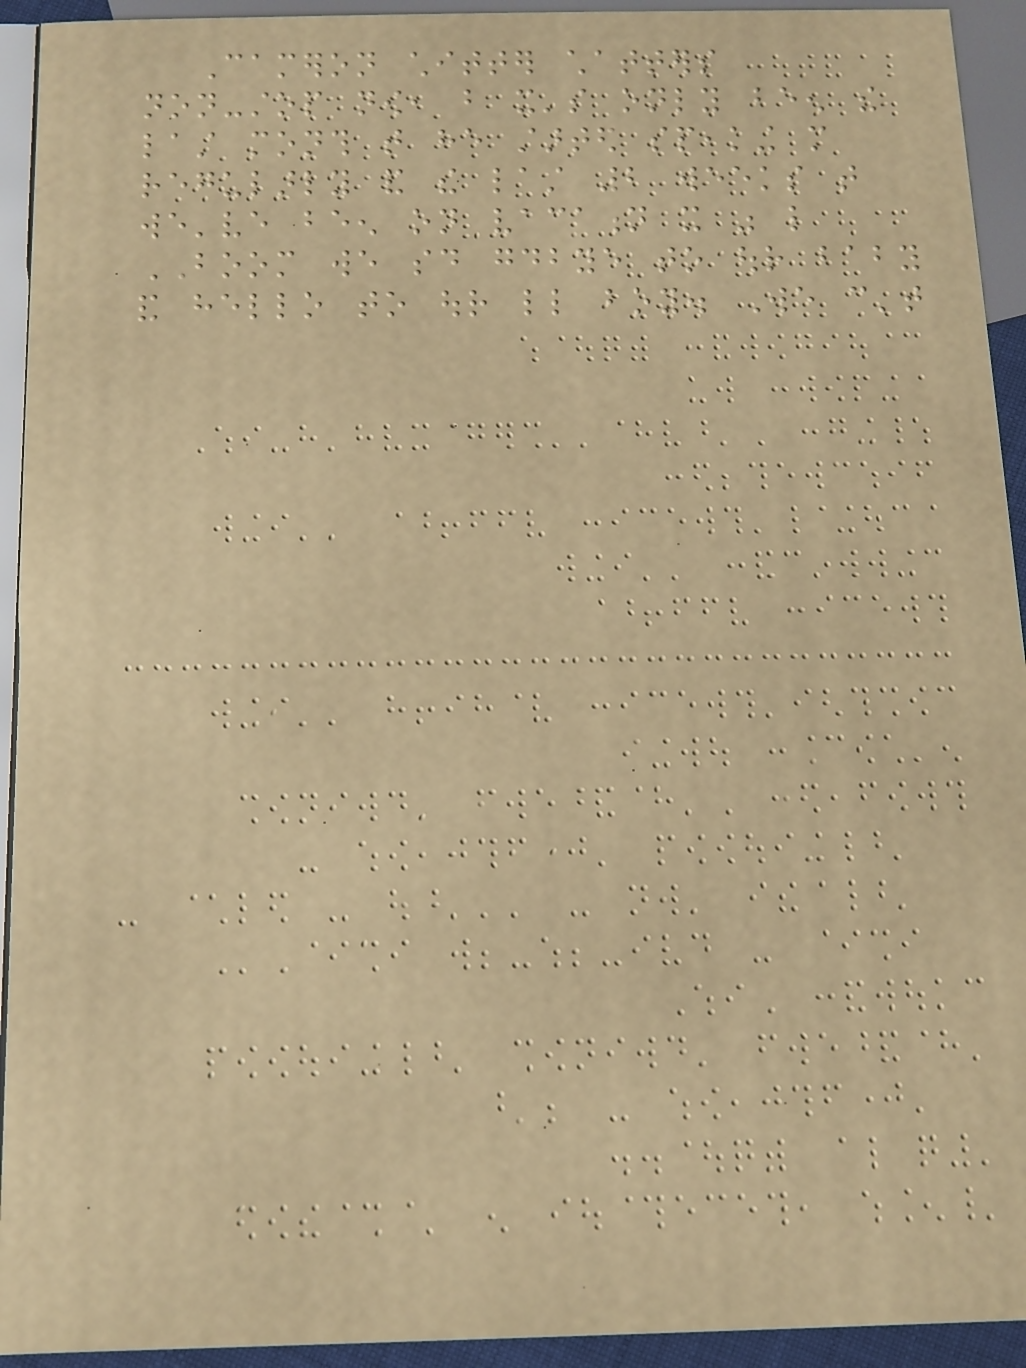Cameron chitter chatters
non-stop now, but it's only been the
last month that he started speaking more
regularly and the last 2 weeks that
we've been on vacation it was like
BOOM we said goodbye to our baby
and hello to our little boy. We can't
